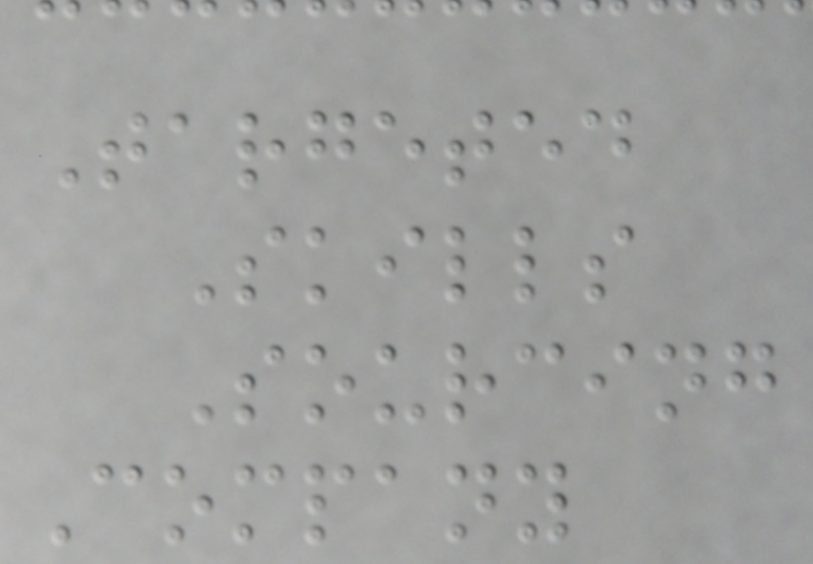Targeted
Skills
Sourcing
Company
